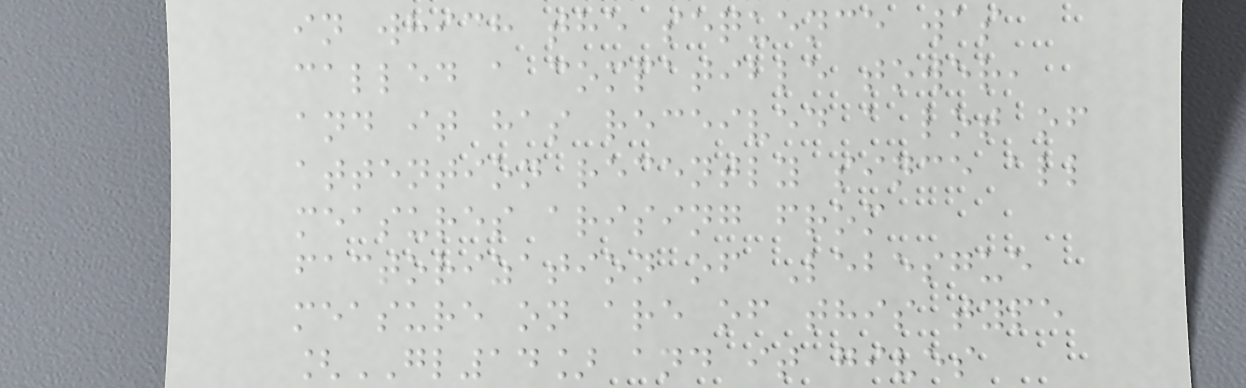in which the sequence was
called a compatible tower,
and it has received a lot of
attention recently since all
measures arising from
factorization of Lebesgue
measure on are of this type
[GL14] and it gives
